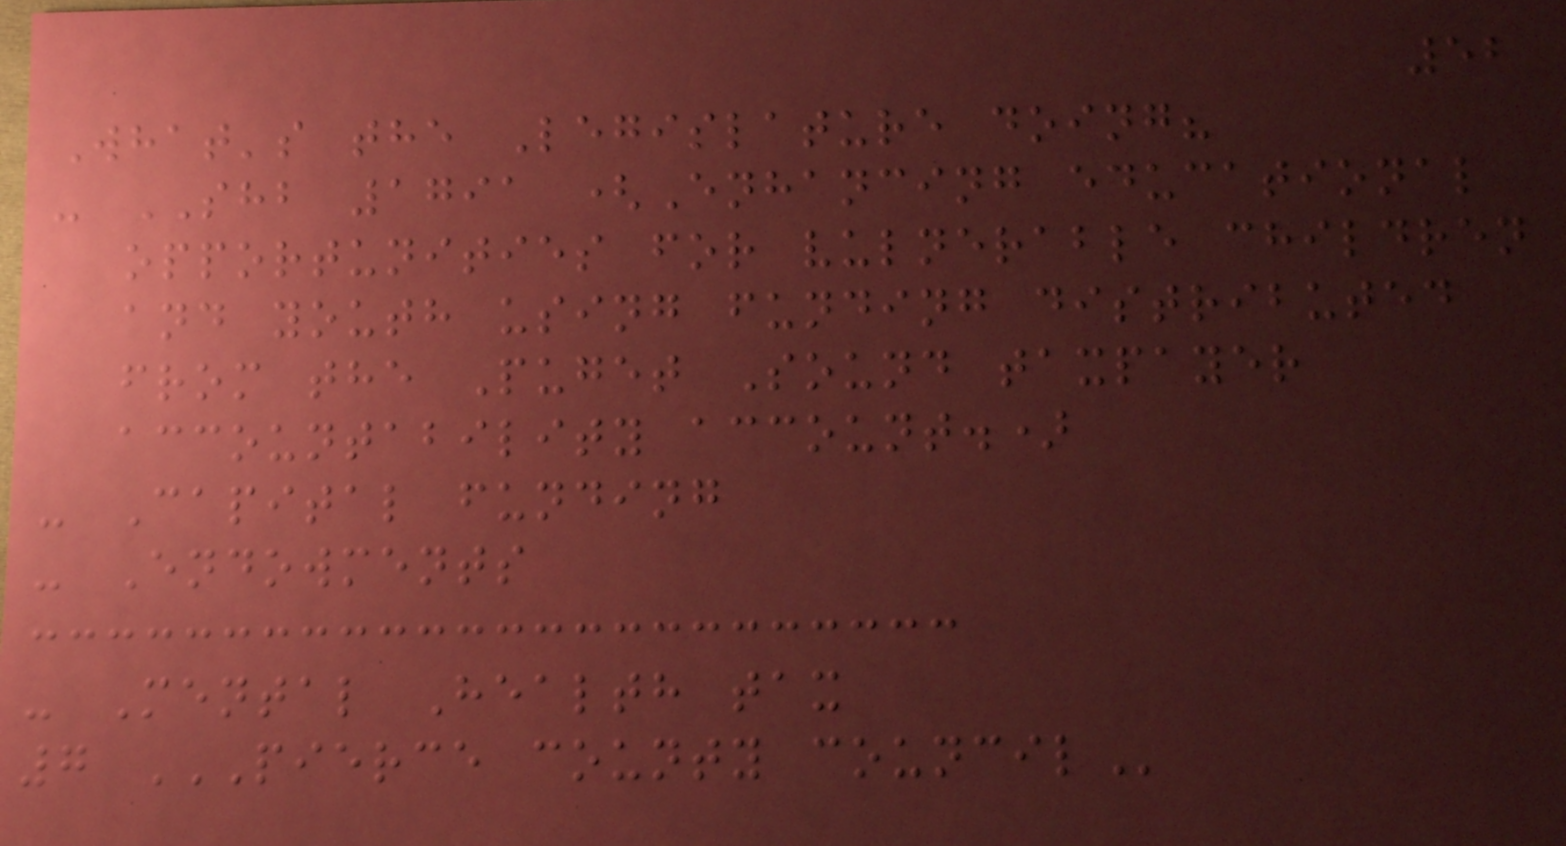52
What's the Legislature doing?
- SHB 1791 (Enhancing educational
opportunities for vulnerable children
and youth using funding distributed
from the Puget Sound taxpayer
accountability account.)
- Capital funding
- Endowments
- Mental Health tax
7 PIERCE COUNTY COUNCIL
